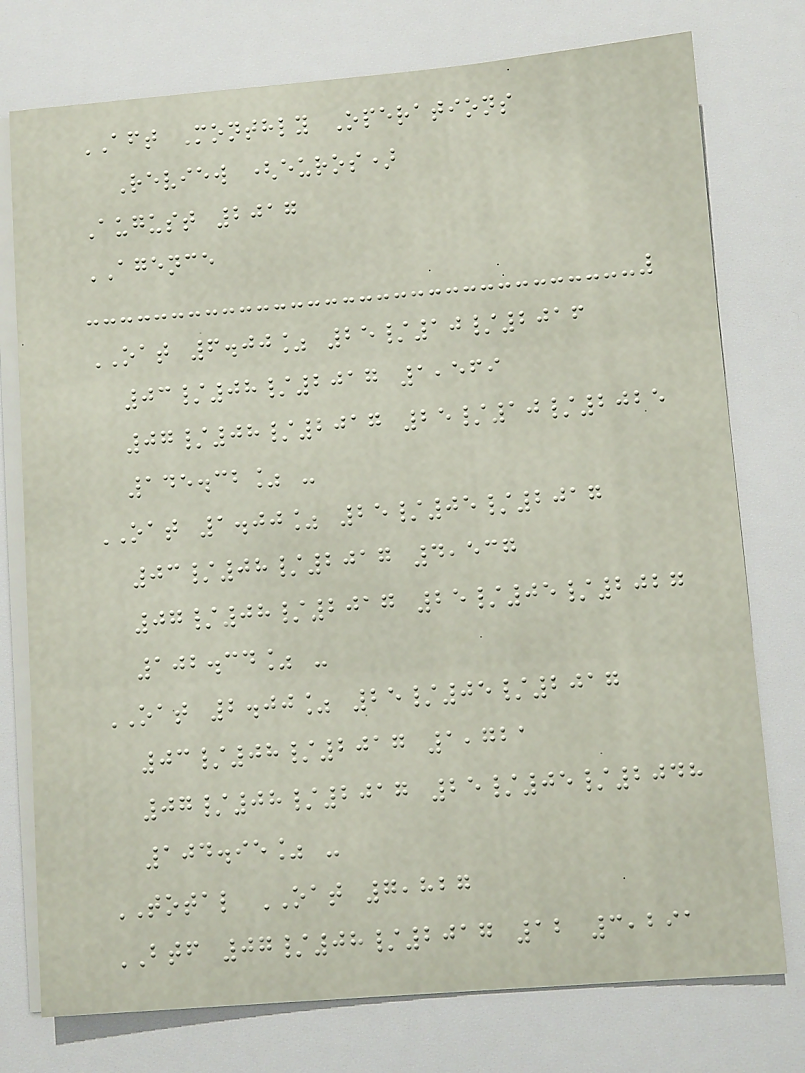AFT Monthly Operations
Review (euros)
August 2017
AGENCE
OAT 6.00% 25/10/2016
03/08/2017 1,569
07/08/2017 25/10/2025
145.32% -
OAT 1.00% 25/05/2017
03/08/2017 4,537
07/08/2017 25/05/2027
102.34% -
OAT 2.00% 25/05/2017
03/08/2017 1,721
07/08/2017 25/05/2048
104.95% -
TOTAL OAT 7,827
BTF 07/08/2017 12 3,291
